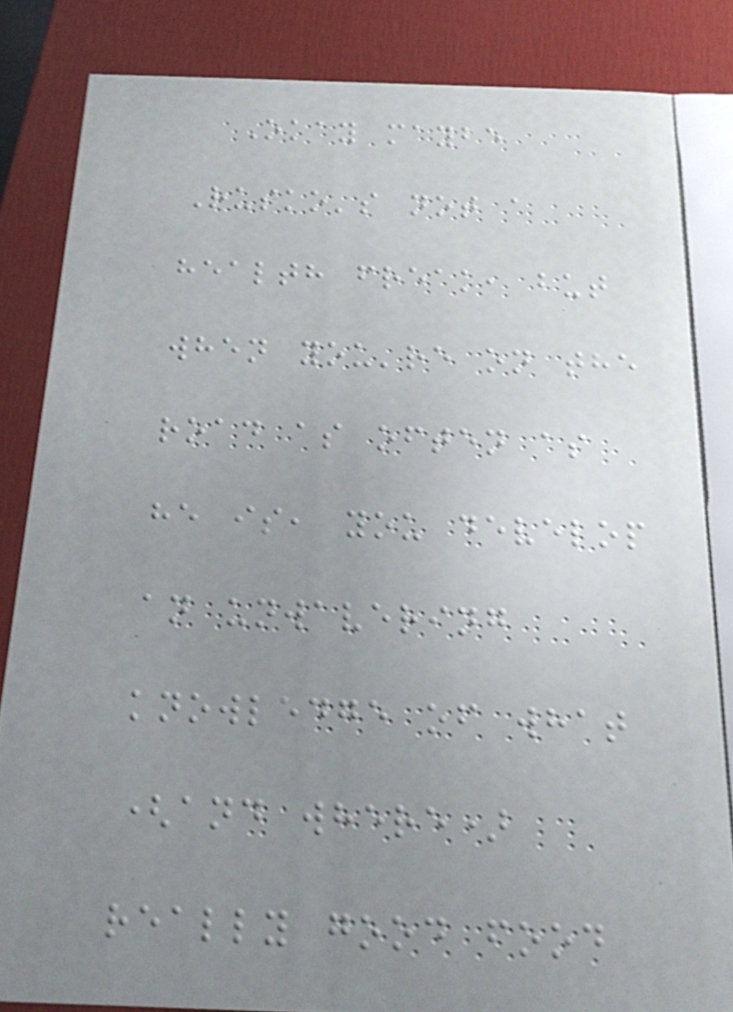Okay maybe
Rusko's not a
health freak, but
when you're on the
road as often as
he is, you develop
an unwavering
knowledge of what
(and where)
really good food
